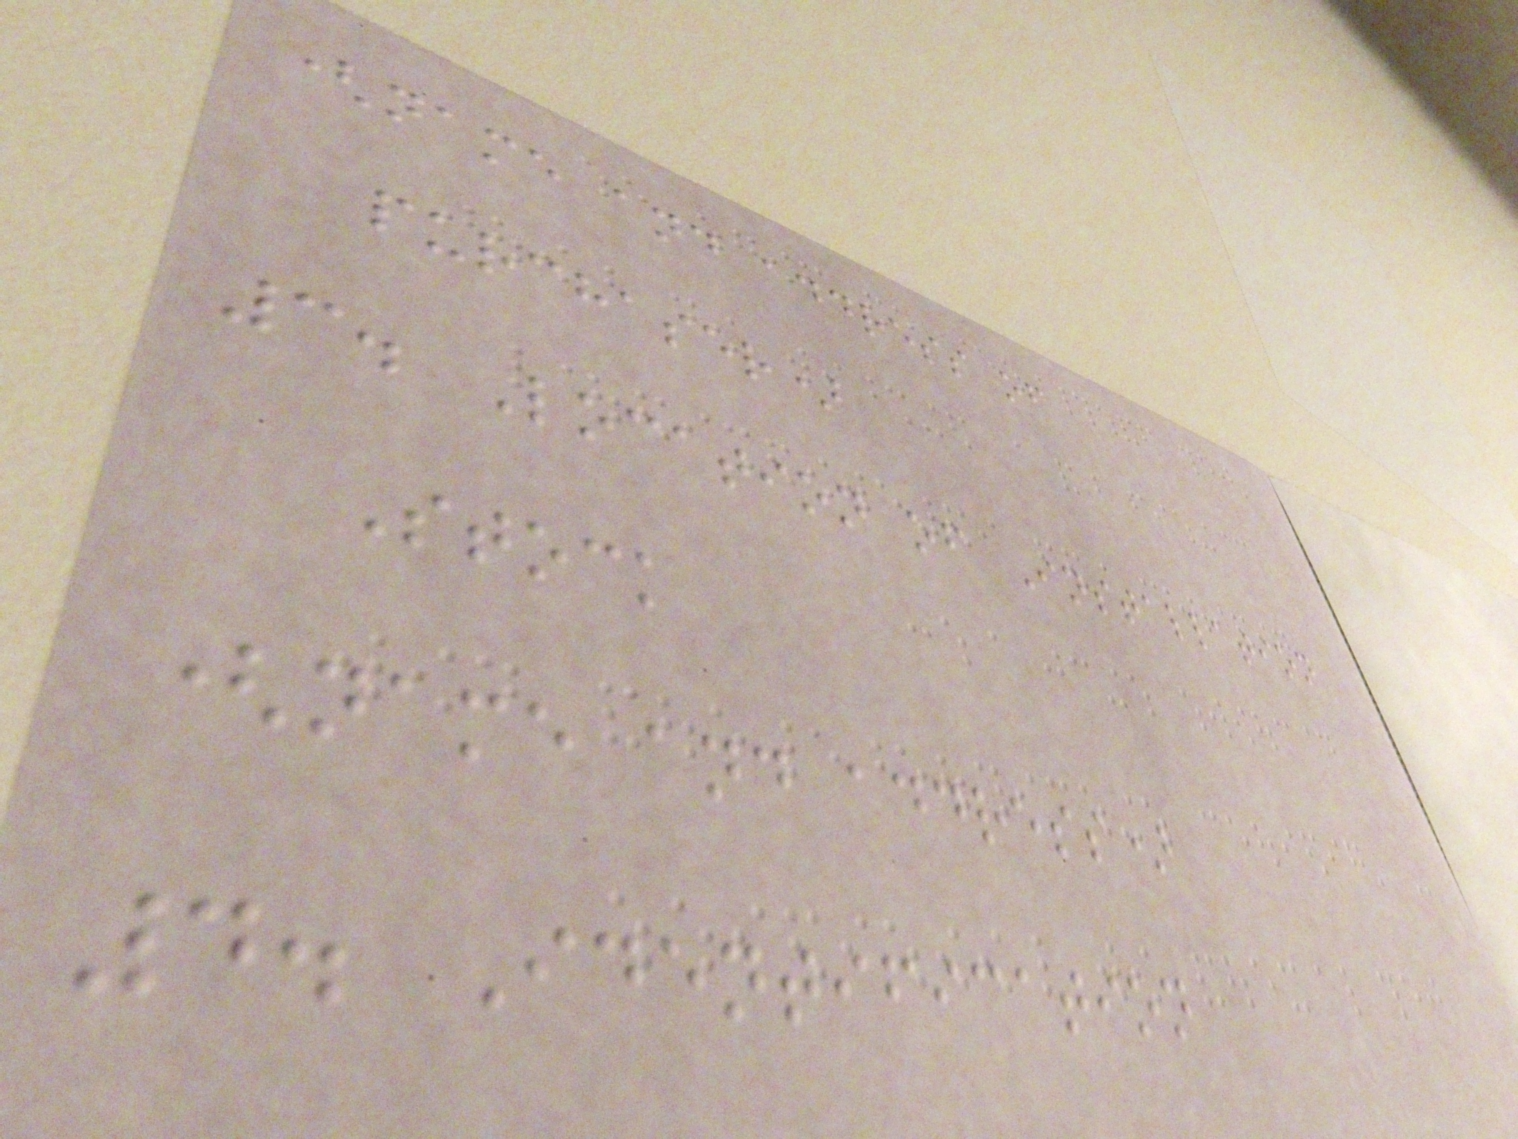(name and address of
purchaser)
3. Location of Installation
Stock
(name and address)
4. Identification
